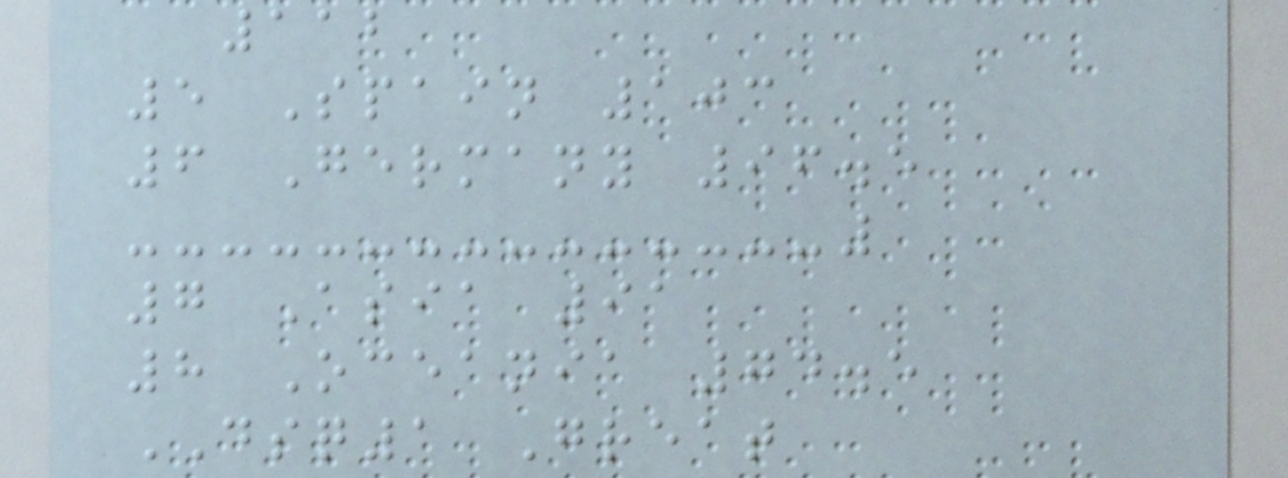112
5 Spain 103
6 Germany 96.5
7 Asia 91
8 Oceania 74.5
DSQ1 Great
